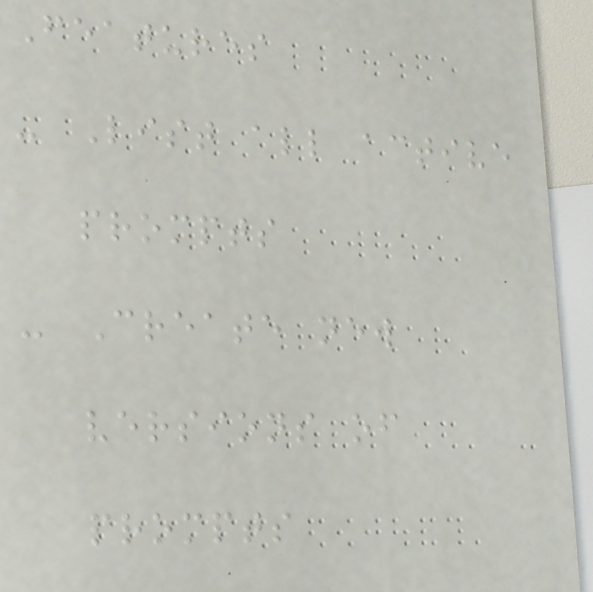Features
- List all active
prompts
- Create new
versions of
prompts
